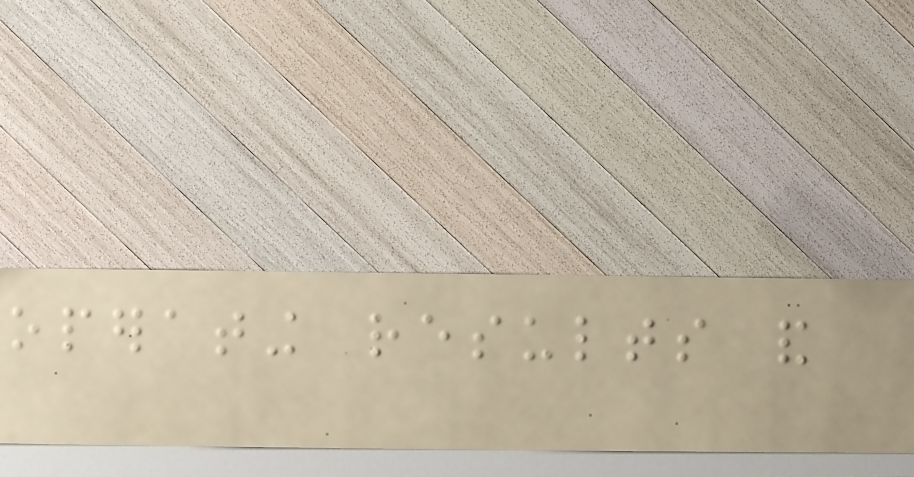operating results and
